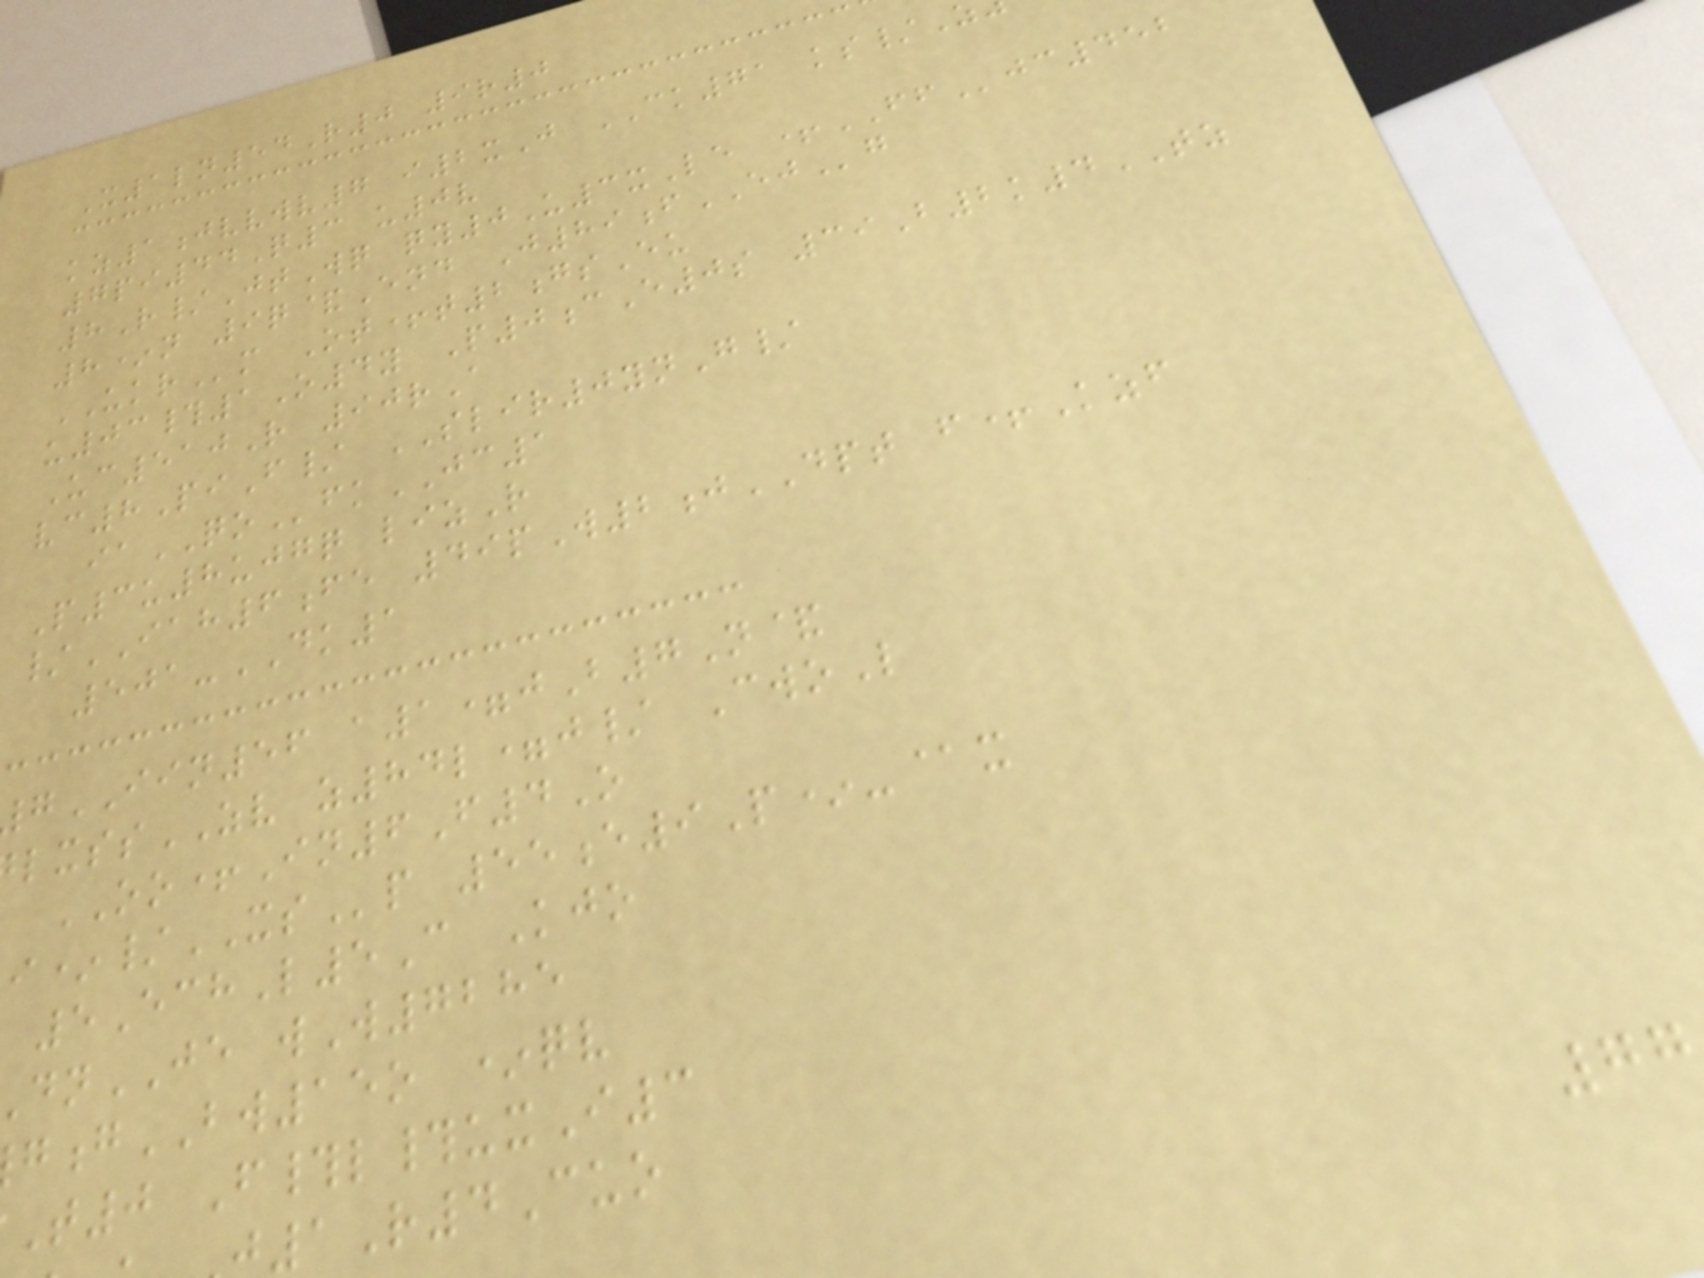X1ln54R0 9r0
kz1jvvwv7 i2xJ CK71 ks/
7pi44Q3 u0v
8R/JtWq qy0U3xLe +FFjc452
8*n 9q&End J89fEJg
UKRm Ot+t2gsEu
u03#1O4y P0cE0s 39B2k4TZ
Uc510R 90rA
vc8PiF/ SLIR0ynG/
iaQOfkJC1
P3u8ujgq lizR
/IAH6fe 49pW2jDPT f+Kzf
501-DK1
IIN56 a1=jB7N&
lxssZV z84l=j/ CwoL
OO+In6F4O
*/XSp 55e9P*-@x
5EchL5C Kjo
nJE wW7285
gBW15o *qv
T0 F#l#uxI3
1R4Cuo
77
